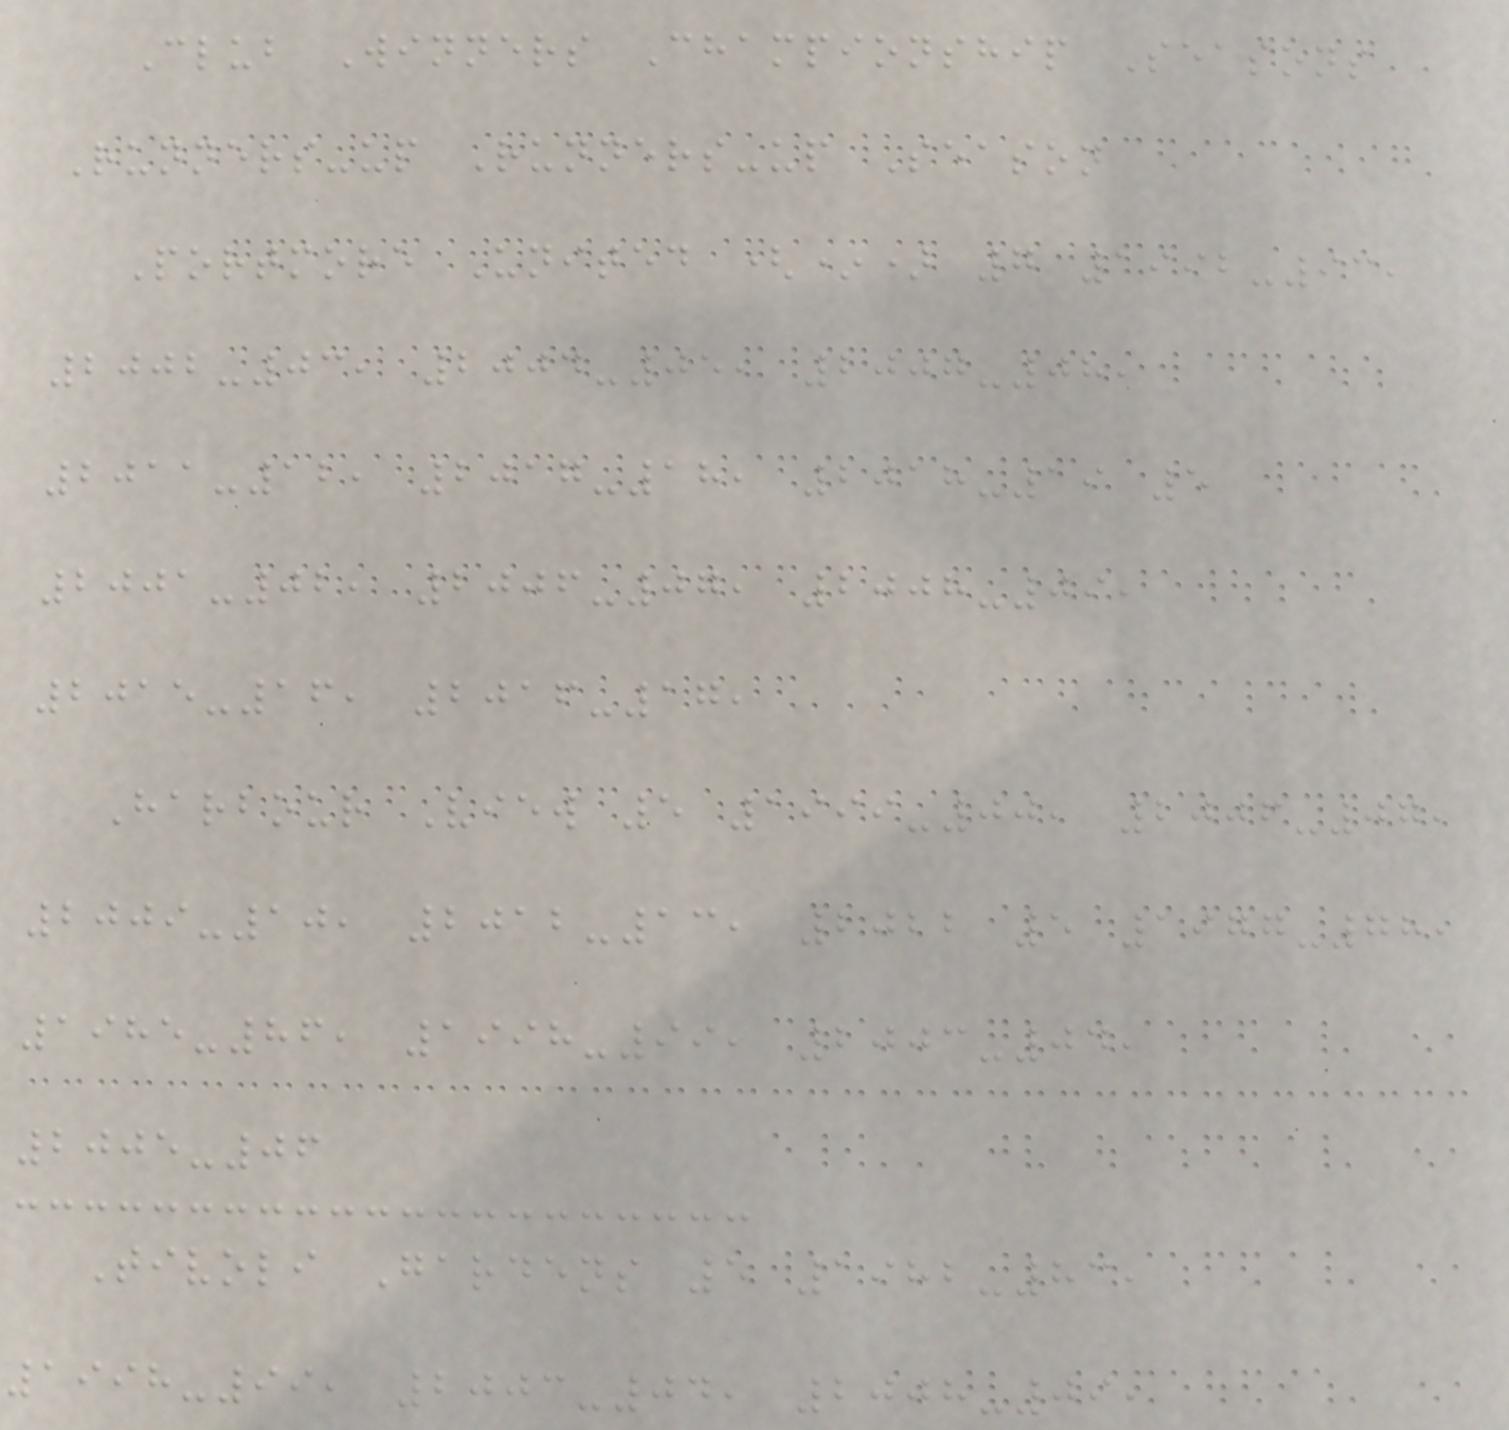Club Winners Championship Seasons
Runners-up Runners-up Season
Portmore United (*) 7 1992-93,
2002-03, 2004-05, 2007-08,
2011-12, 2017-18, 2018-19 5
2001-02, 2006-07, 2008-09,
2015-16, 2016-17,
Harbour View 5 1999-00, 2006-07,
2009-10, 2012-13, 2022 5 1977-78,
1985-86, 1998-99, 2003-04,
2005-06
Tivoli Gardens 5 1982-83,
1998-99, 2003-04, 2008-09,
